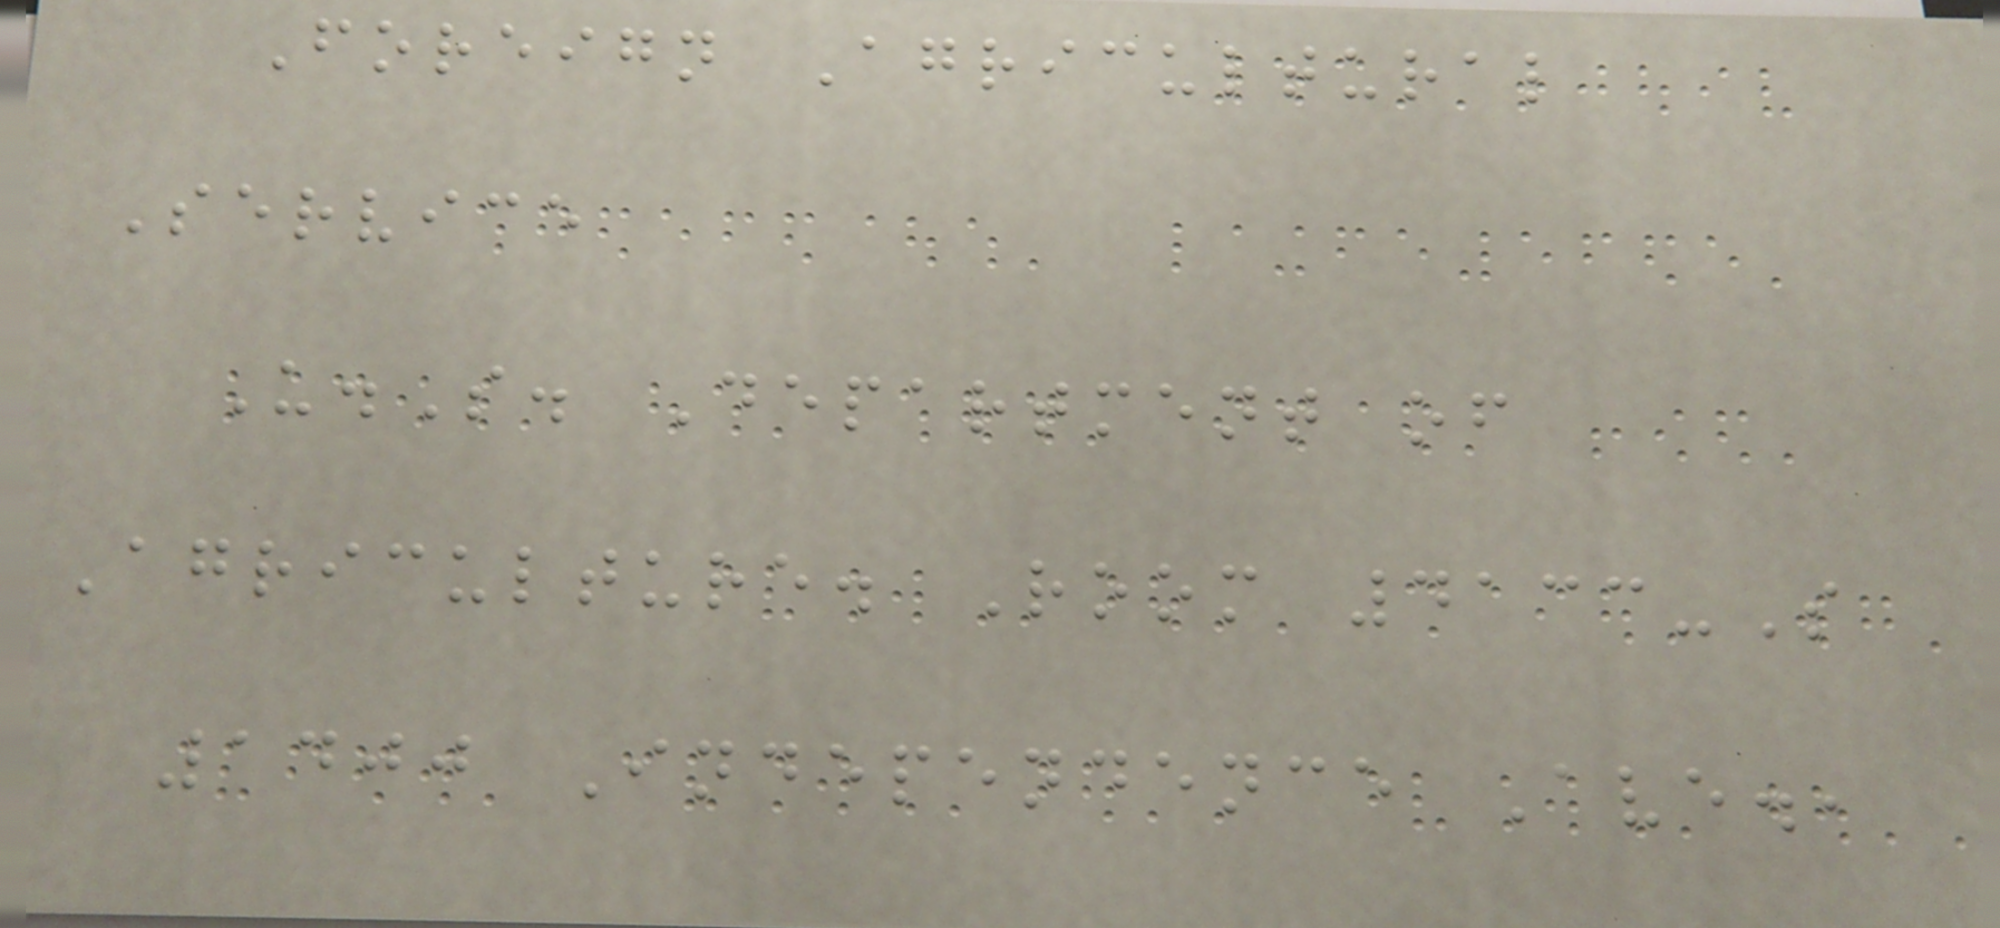Foreign Agricultural
Service
U.S. Department of
Agriculture. Room 4133-S
1400 Independence Ave.,
